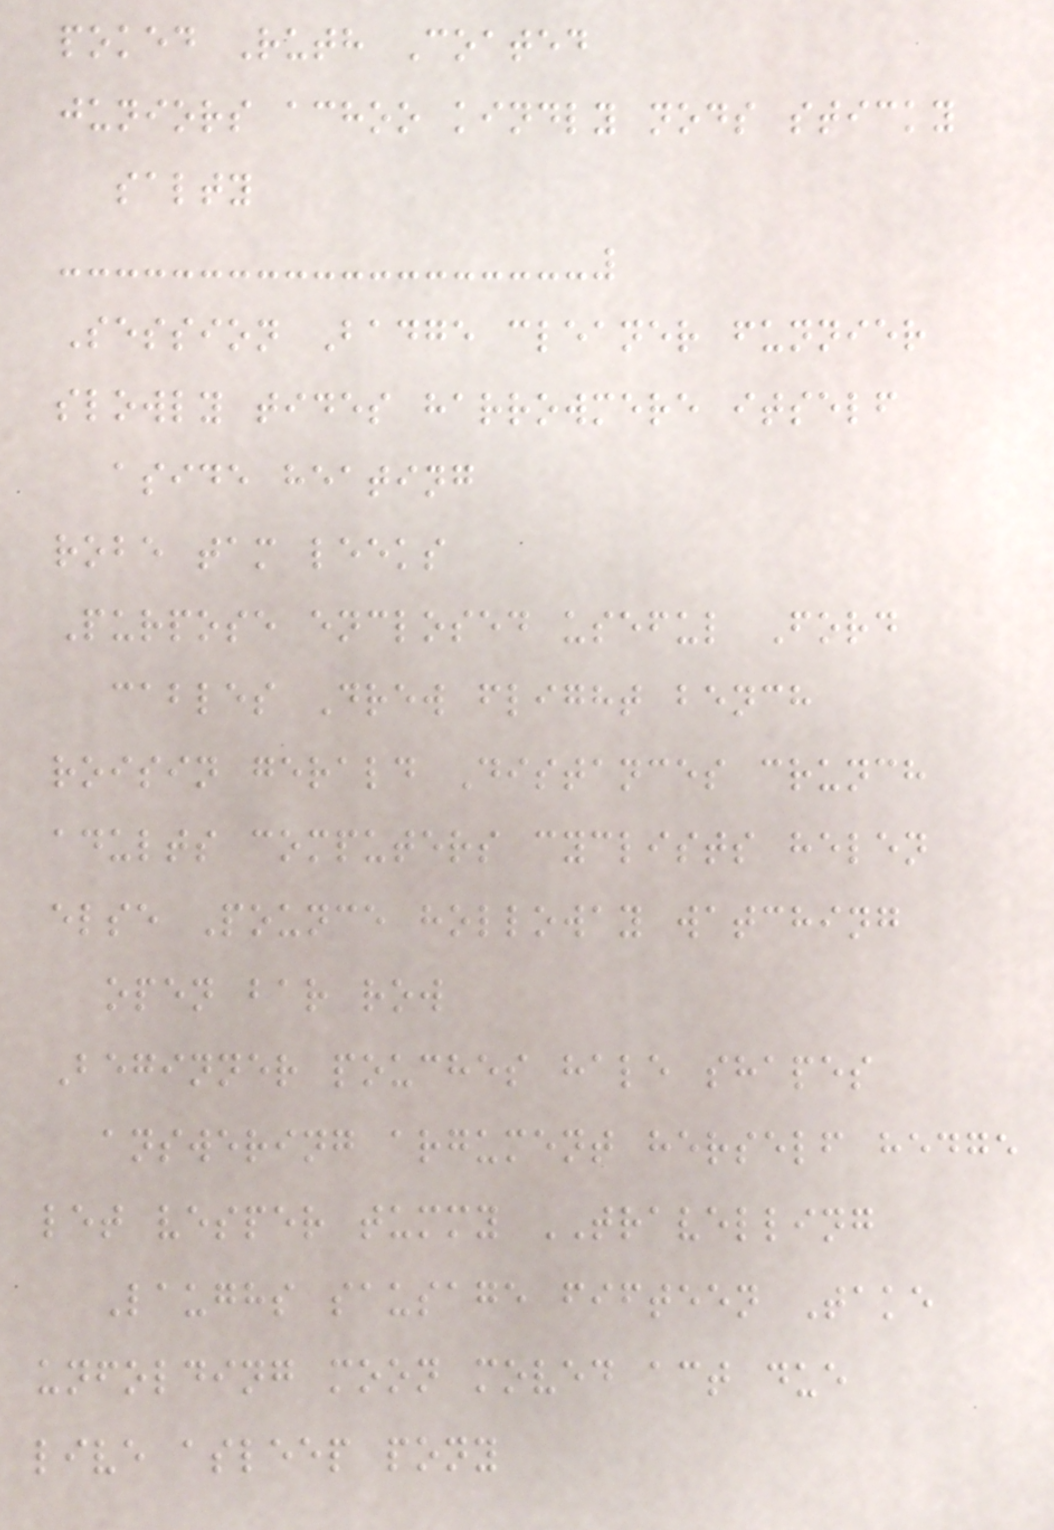poked Ruth Coated
juniors achoo kindly nods sticky
salty
Session Badge cleaner funnier
slowly tides harrowmere itself
aside heating
robe tam leeks
Purpose enclosed useful Ford
cables Drew flight bench
roisin gerald Distances crunch
adults computers cyclists helen
else Pounce holloway watching
open bar row
Beginner pouches hale shapes
answering argument herself hedge
let vesper tummy TRAVELLING
Laughs sausage fifteen Take
unfolding moon moved act due
live asleep pony
